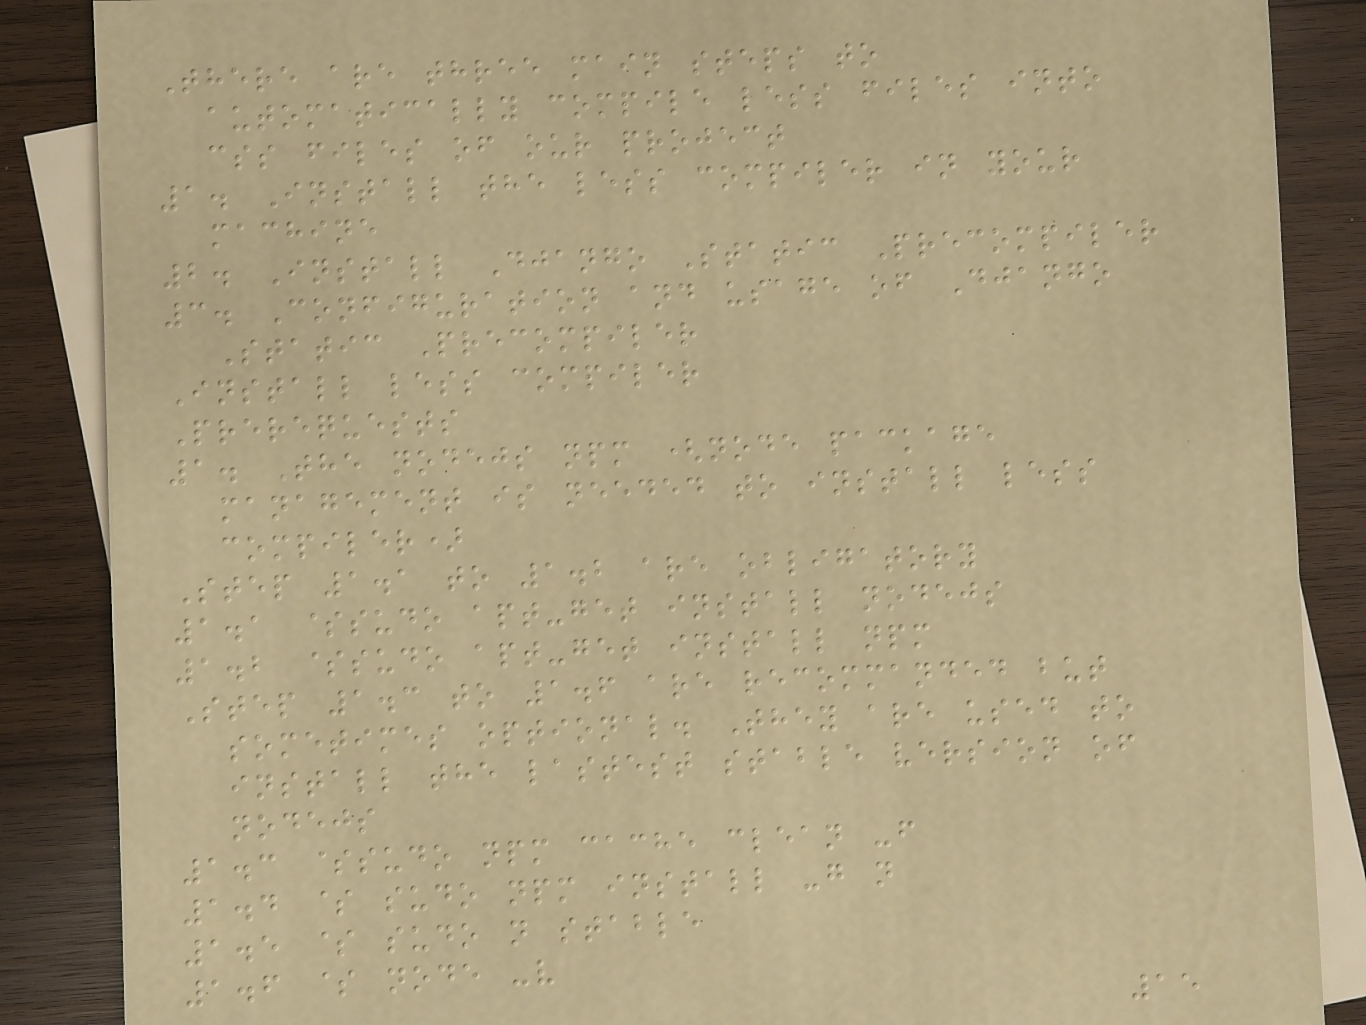There are three main steps to
automatically compile less files into
css files of our project
1. Install the less compiler in your
machine
2. Install Django Static Precompiler
3. Configuration and usage of Django
Static Precompiler
Install less compiler
Prerequests
1. The nodejs npm (node package
management is needed to install less
compiler)
Step 1.1 to 1.2 are obligatory
1.1 $sudo apt-get install nodejs
1.2 $sudo apt-get install npm
Step 1.3 to 1.6 are recommanded but
sometimes optional. They are used to
install the lastest stable version of
nodejs
1.3 $sudo npm cache clean -f
1.4 $ sudo npm install -g n
1.5 $ sudo n stable
1.6 $ node -v
15
